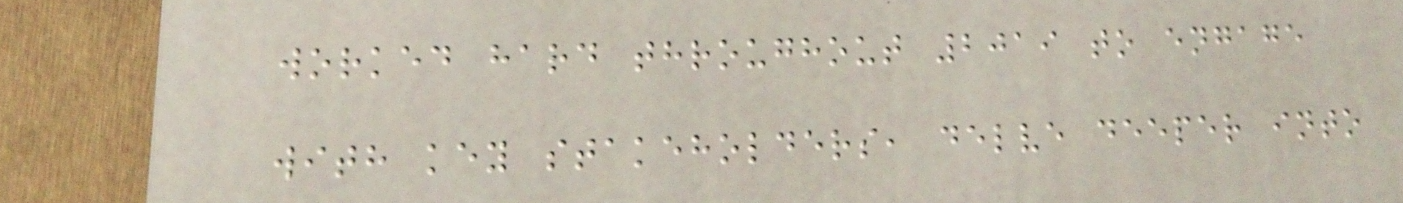worked hard throughout 2019 to engage
with key stakeholders, delve deeper into
